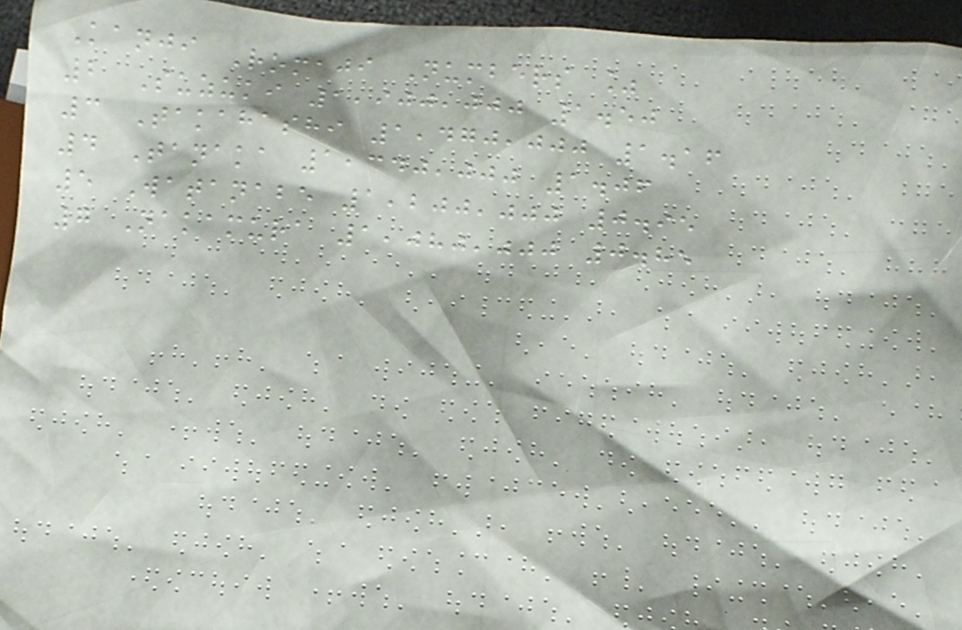Kanji Romaji Numbers %
2 Suzuki 1,900,000 1.50
3 Takahashi 1,470,000 1.16
4 Tanaka 1,340,000 1.06
5 Watanabe 1,200,000 0.95
7 Nakamura 1,080,000 0.85
